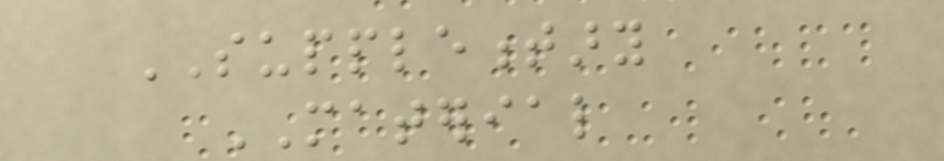SUPPLEMENTARY
MATERIAL
